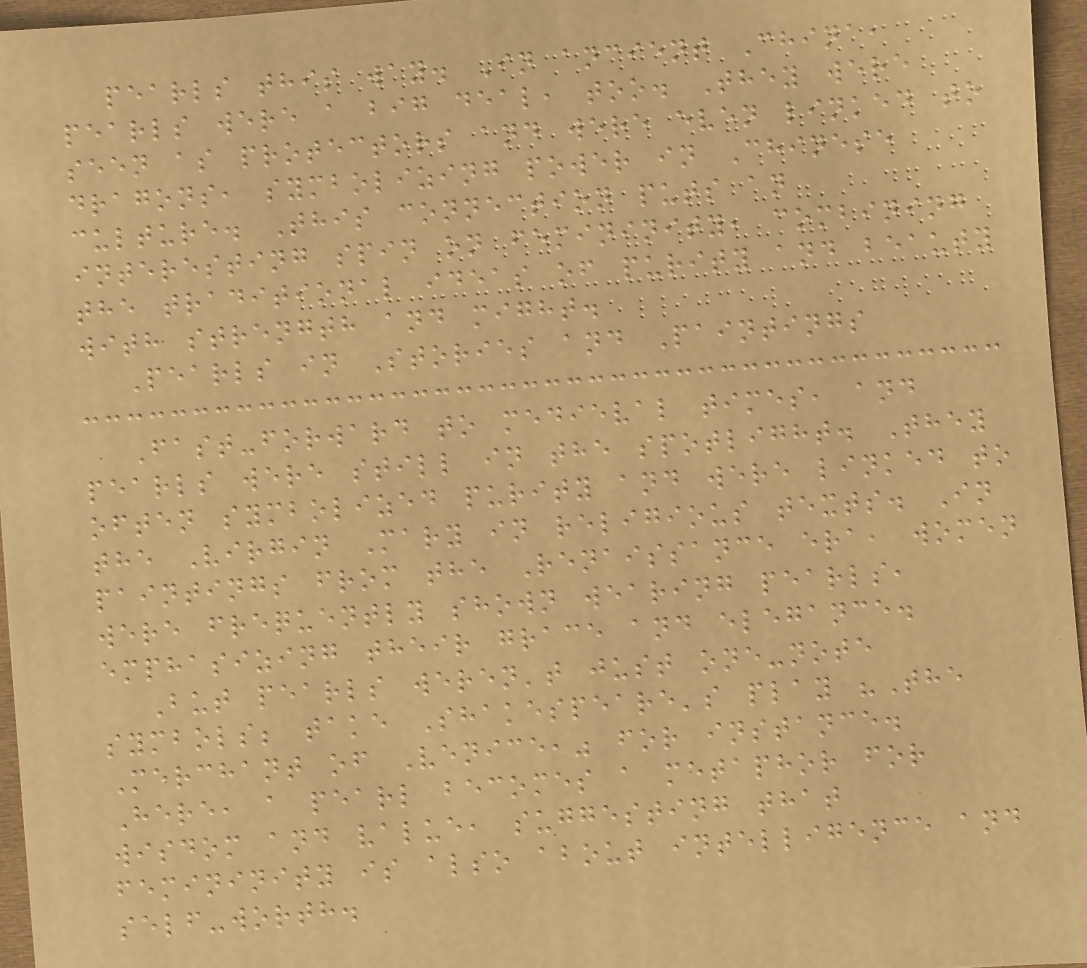pearls this way. In ancient China,
pearls were a big deal, too. They were
seen as protectors and were even linked to
dragons, symbolizing power in Chinese
culture. This connection puts an
interesting spin on femininity, combining
the traditional ideas of purity and beauty
with strength and might.
Pearls in Stories and Paintings
Fast-forward to medieval times, and
pearls were still in the spotlight. They
often symbolized purity and were linked to
the Virgin Mary in religious texts. In
paintings from the Renaissance era, women
were frequently shown wearing pearls,
emphasizing their grace and elegance.
But pearls weren't just one-note
symbols; take Shakespeare's play "The
Merchant of Venice," for instance.
Here, a pearl becomes a metaphor for
wisdom and value, suggesting that
femininity is also about intelligence and
self-worth.
